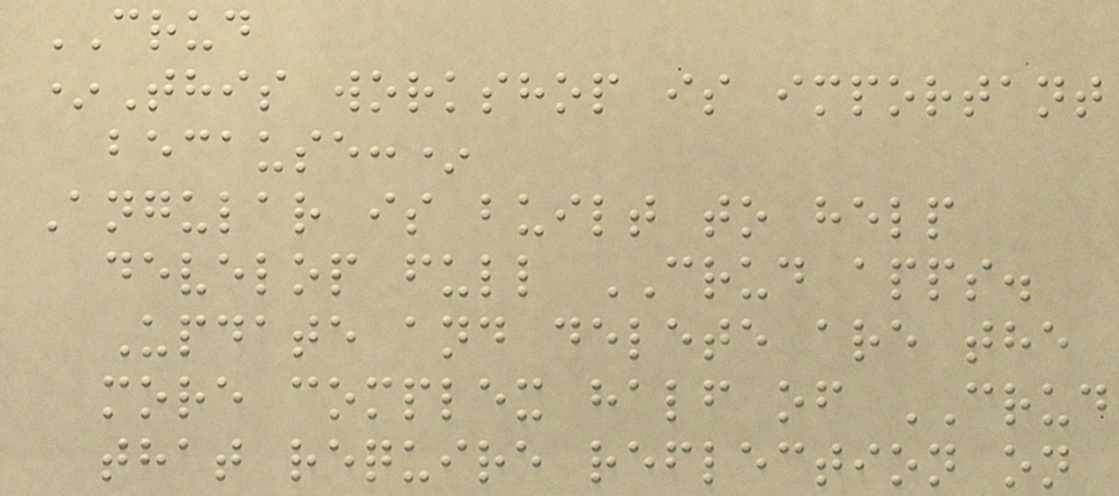CRUD
*This workshop is important
because:*
Angular is built to help
develop full CRUD apps.
Update and delete are the
more complex half of CRUD
that require reflection on
